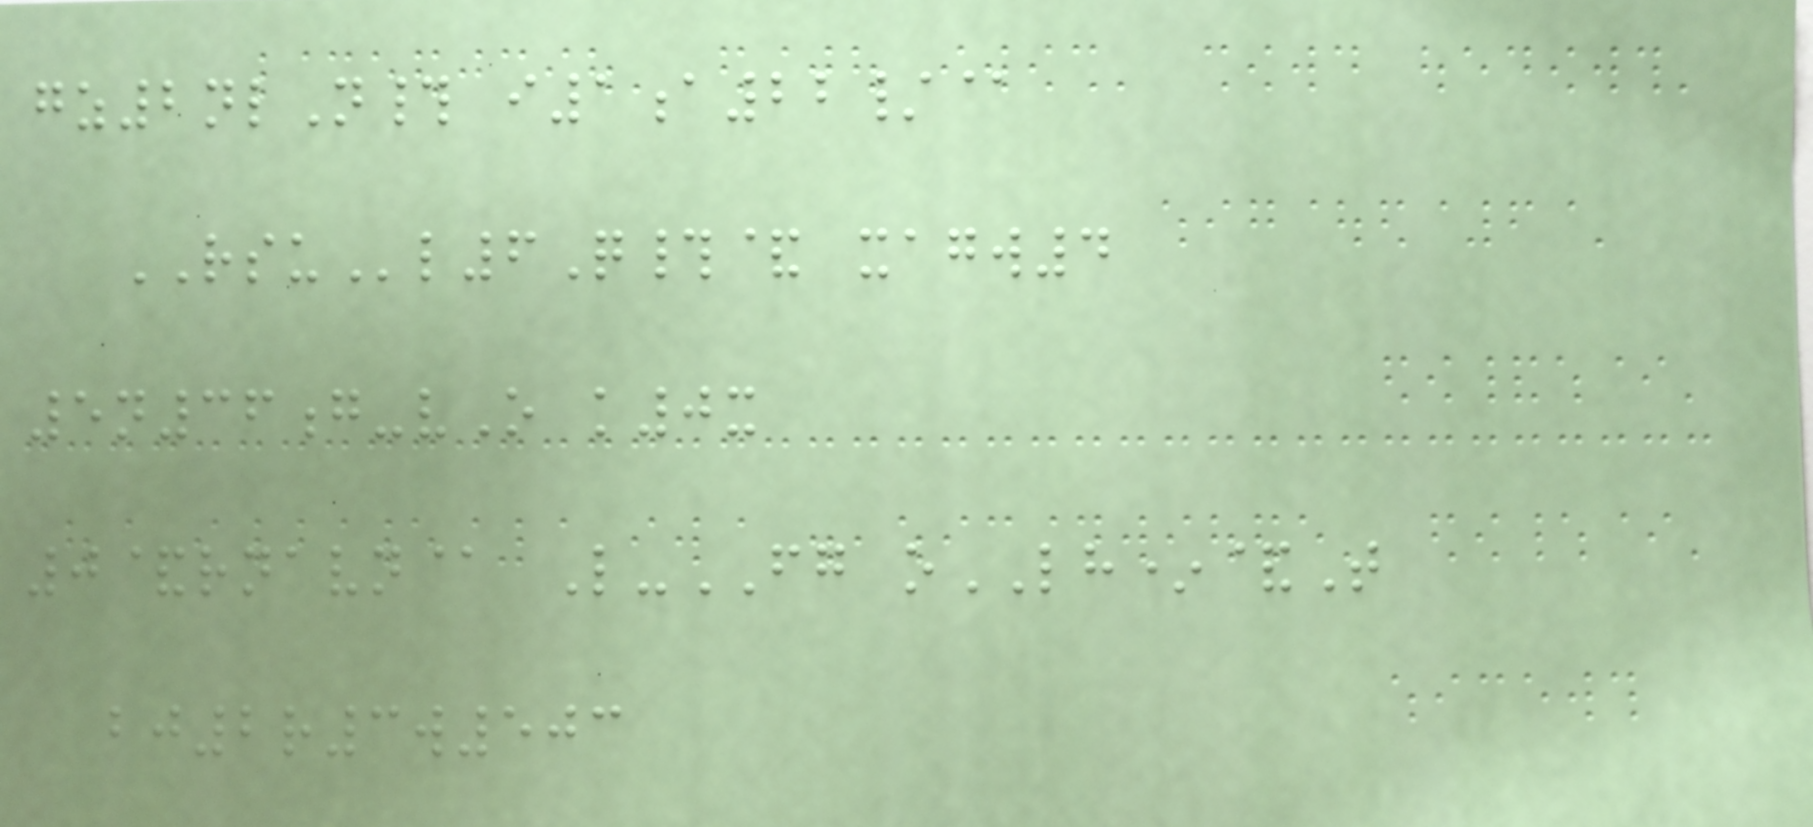gz2nlN# i1a22/@
RSUl6Q#& xagw4
5n36g-vO k0x
0&rnavn@ L-FG oLH*&T
bj2r3w503
